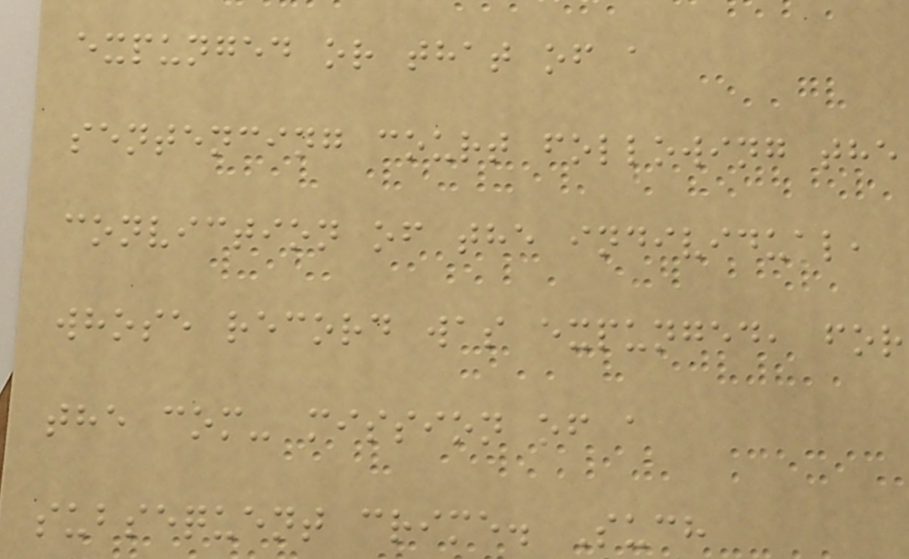expunged or that of a
sentencing court following the
conviction of the individual,
whose record was expunged, for
the com- mission of a
subsequent crime. Such
